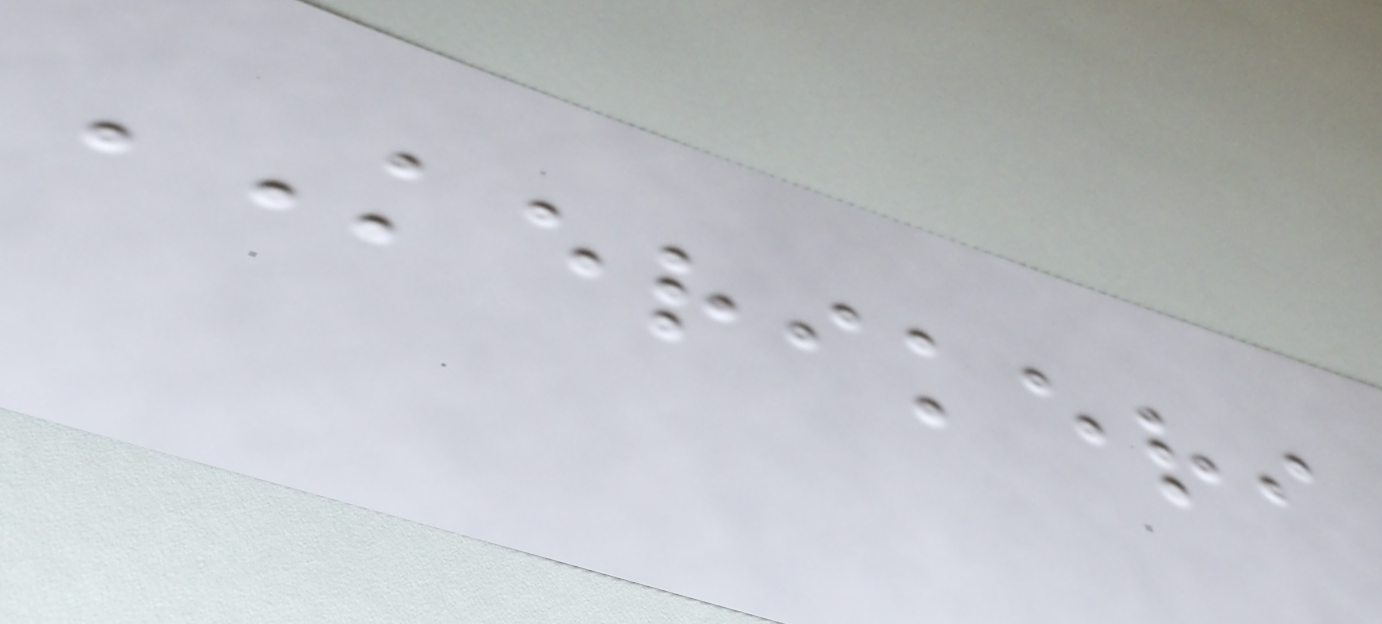KERIKERI
